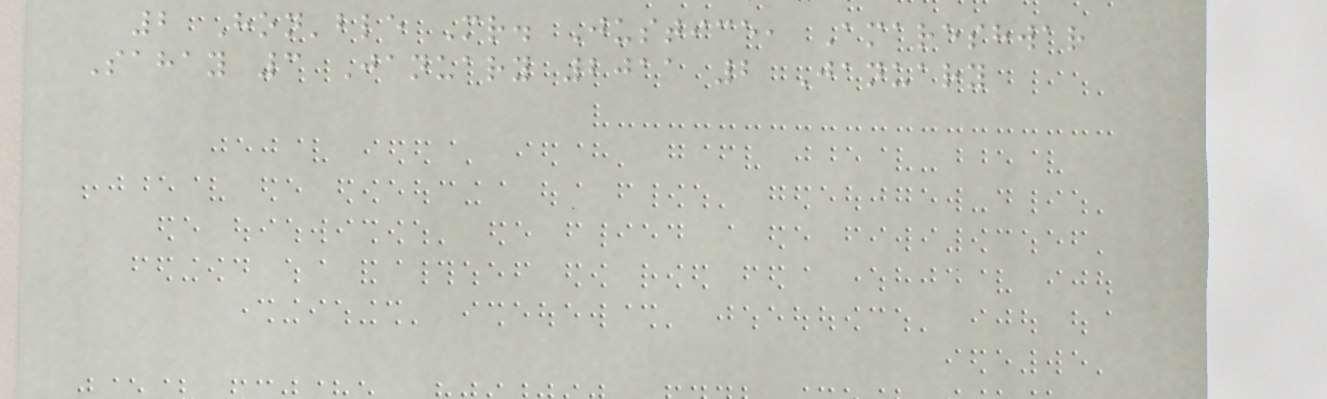2 Hon'ble Mr. Justice, Amareshwar
Sahay 3 January 2011 2 January
